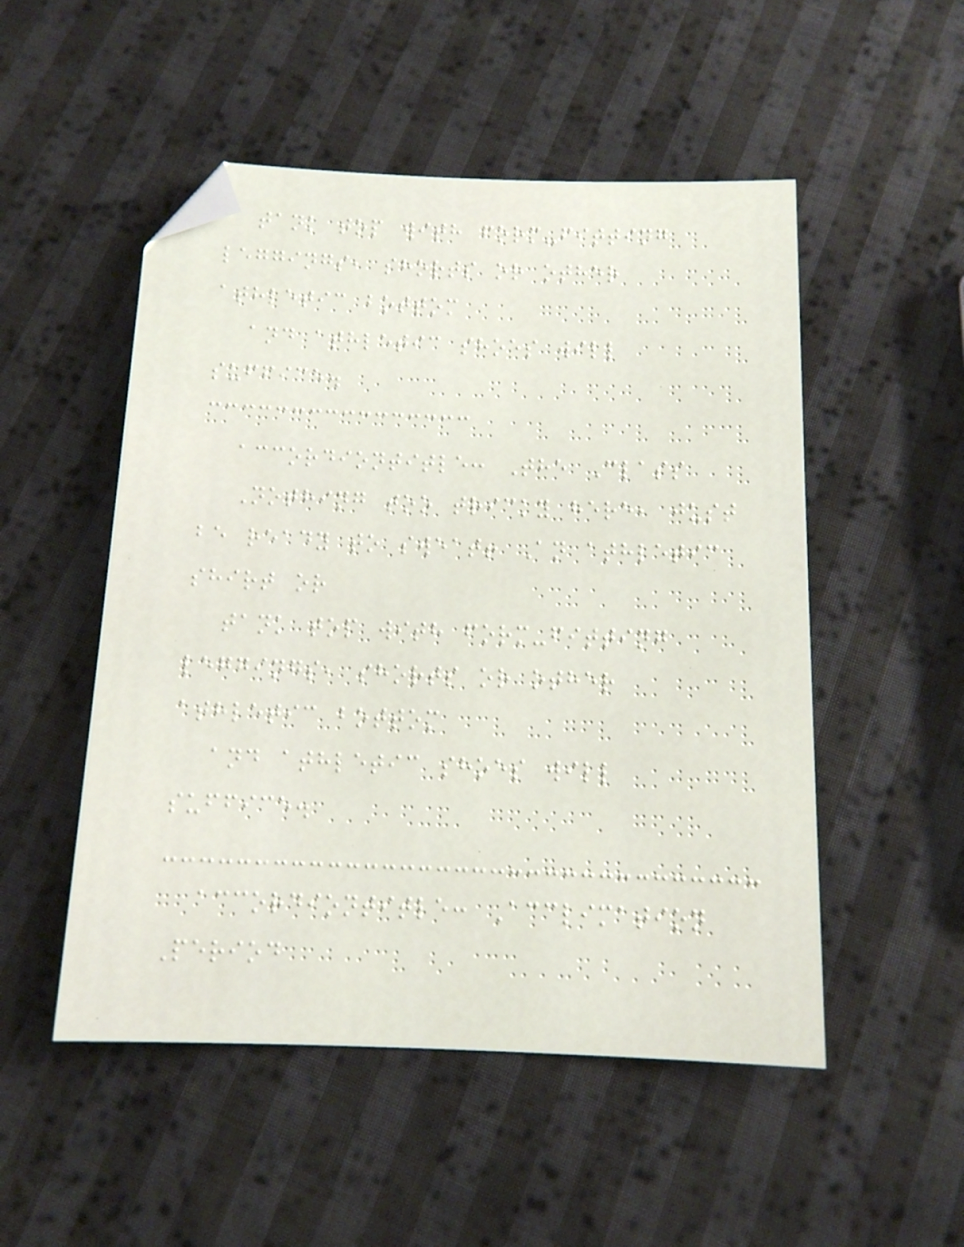tank top with form-fitting
leggings, shorts or other
athletic bottom
and athletic shoes will
suffice.
accordiontitle: The Class
Nothing too tricky here, just
be ready to sweat! An athletic
shirt or
tank top with form-fitting
leggings, shorts or other
athletic bottom
and athletic shoes will
suffice.
accordiontitle: Acclimation
Period
